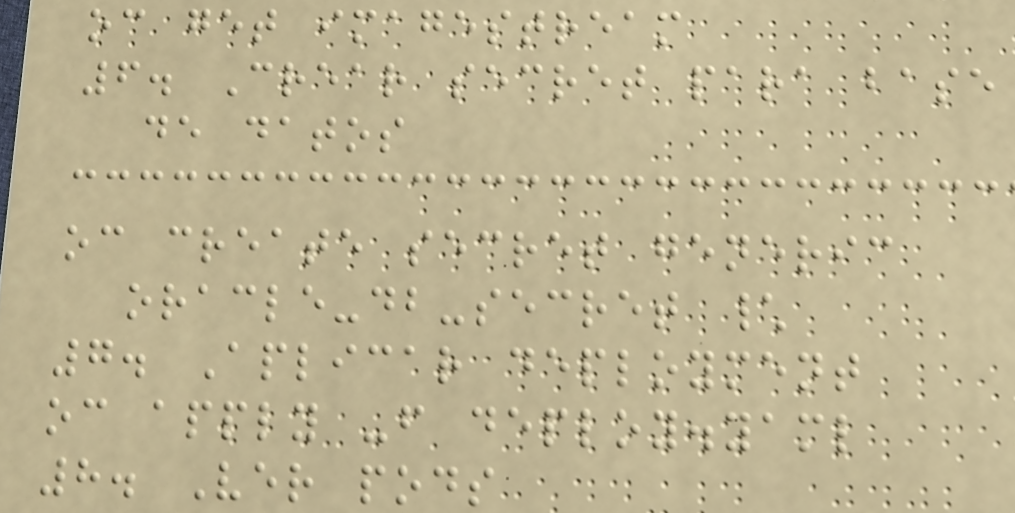oc get imagestream
6. Crear secret para base
de datos
oc create secret generic
oracle-db-secret \
7. Aplicar deployment
oc apply -f deploy.yaml
8. Ver pods
